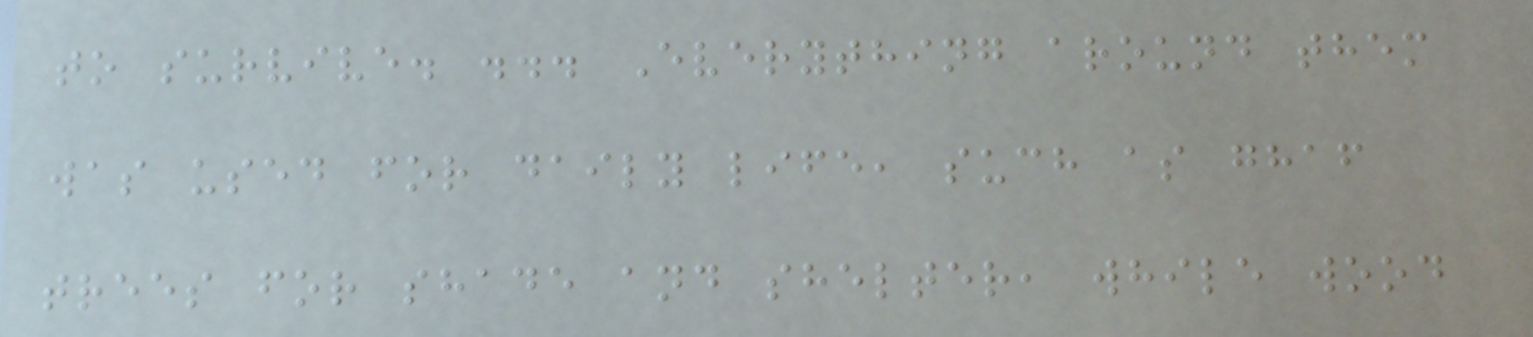to survive. ... Everything around them
was used for daily life, such as ghaf
trees for shade and shelter, while wood
